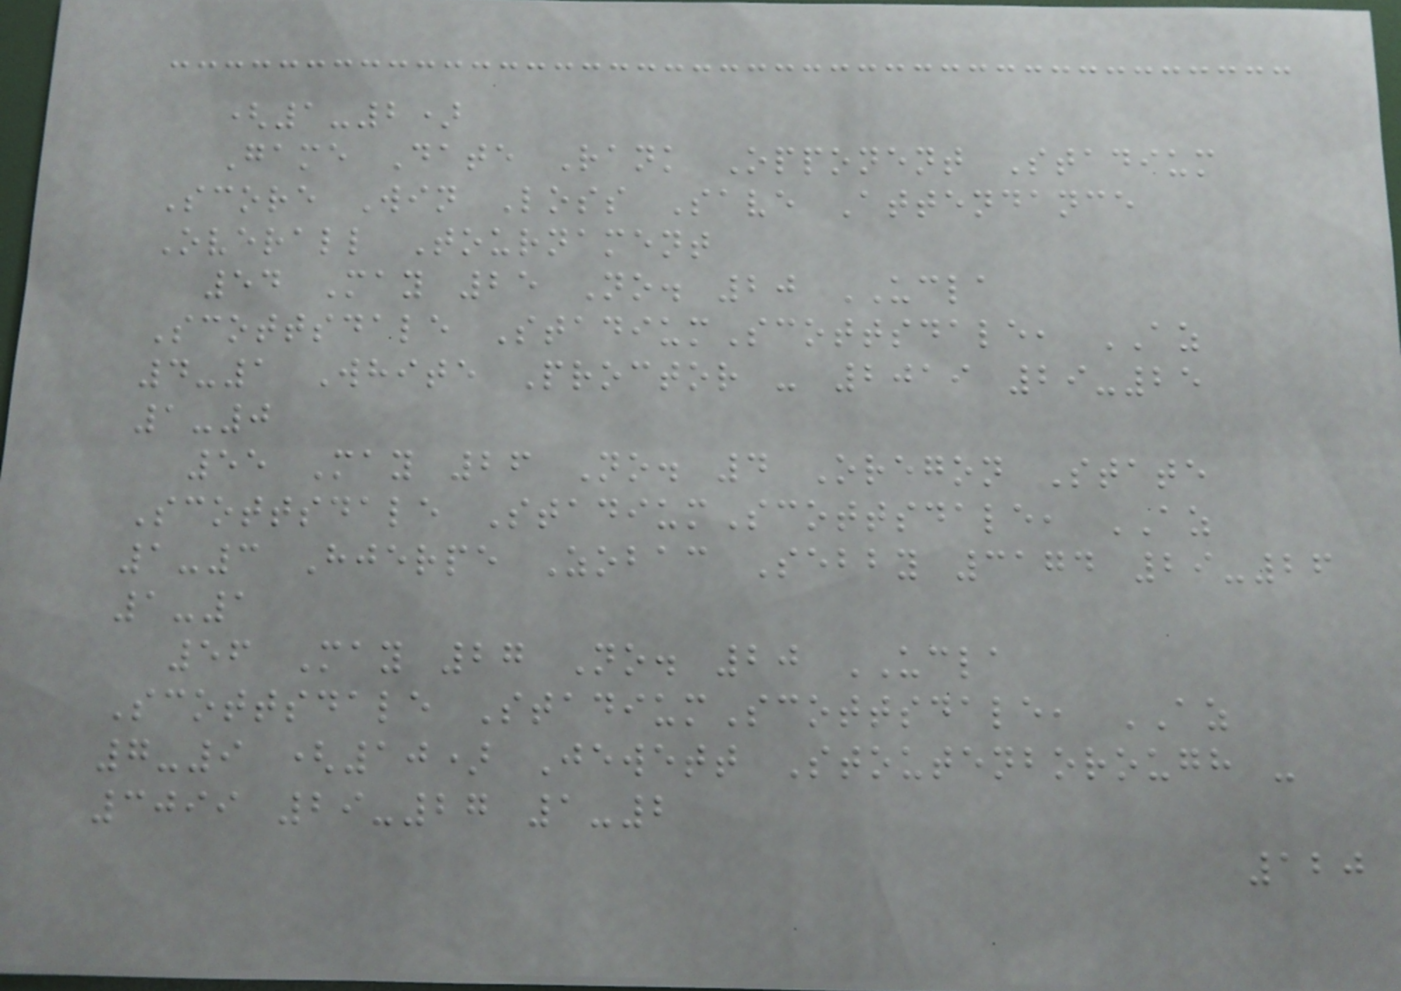(1-2)
Game Date Rank Opponent Stadium
Score Win Loss Save Attendance
Overall Tournament
54 May 25 No. 20 UCLA
Scottsdale StadiumScottsdale, AZ
4-1 White Proctor - 2019 29-25
1-0
55 May 26 No. 4 Oregon State
Scottsdale StadiumScottsdale, AZ
1-3 Hjerpe Zobac Sebby 3174 29-26
1-1
56 May 27 No. 20 UCLA
Scottsdale StadiumScottsdale, AZ
7-9 (10) Jewett Stoutenborough -
3099 29-27 1-2
120
